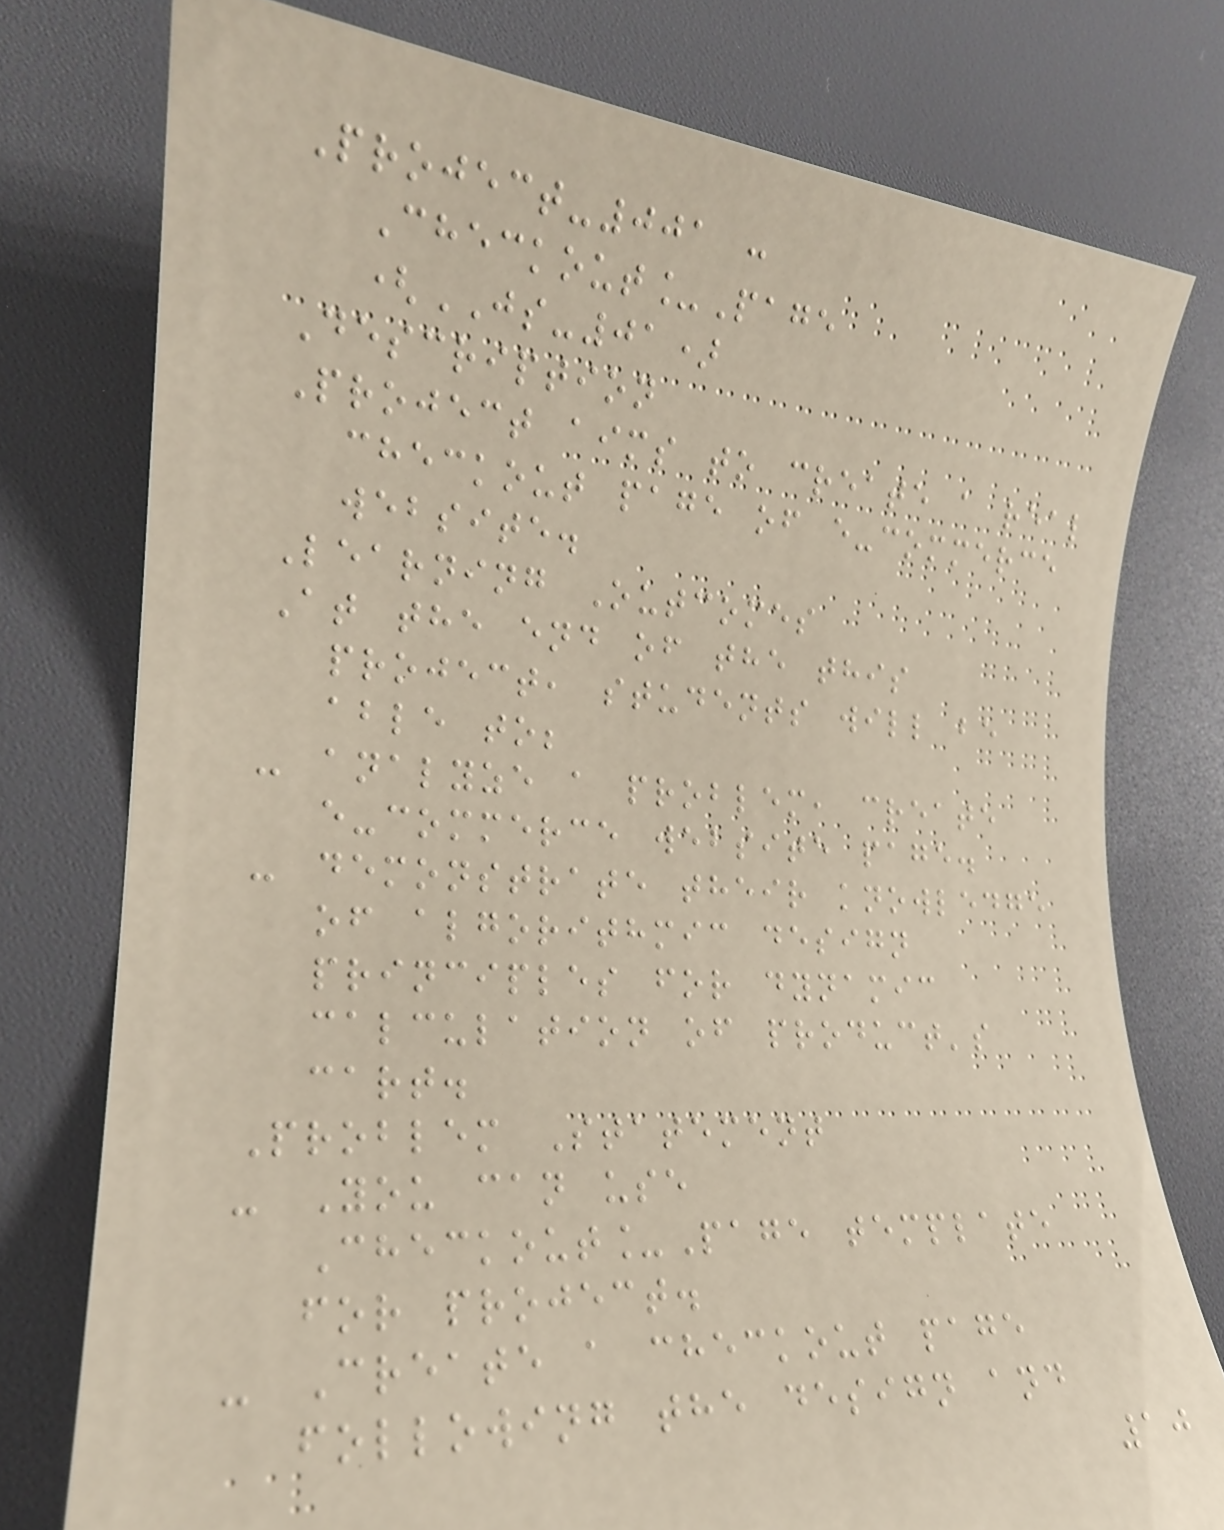Project-001 :
Checkout_Page
(JS-01)
Description
Project aims to create a real
checkout page of e-commerce
website.
Learning Outcomes
At the end of the this
project, students will be
able to;
- analyze a problem, create
e-commerce website page.
- demonstrate their knowledge
of algorithmic design
principles for dynamic
calculation of product's
cart.
Problem Statement
- You can use
Checkout_Page template
for project.
- Create a checkout page
following the design and
10
